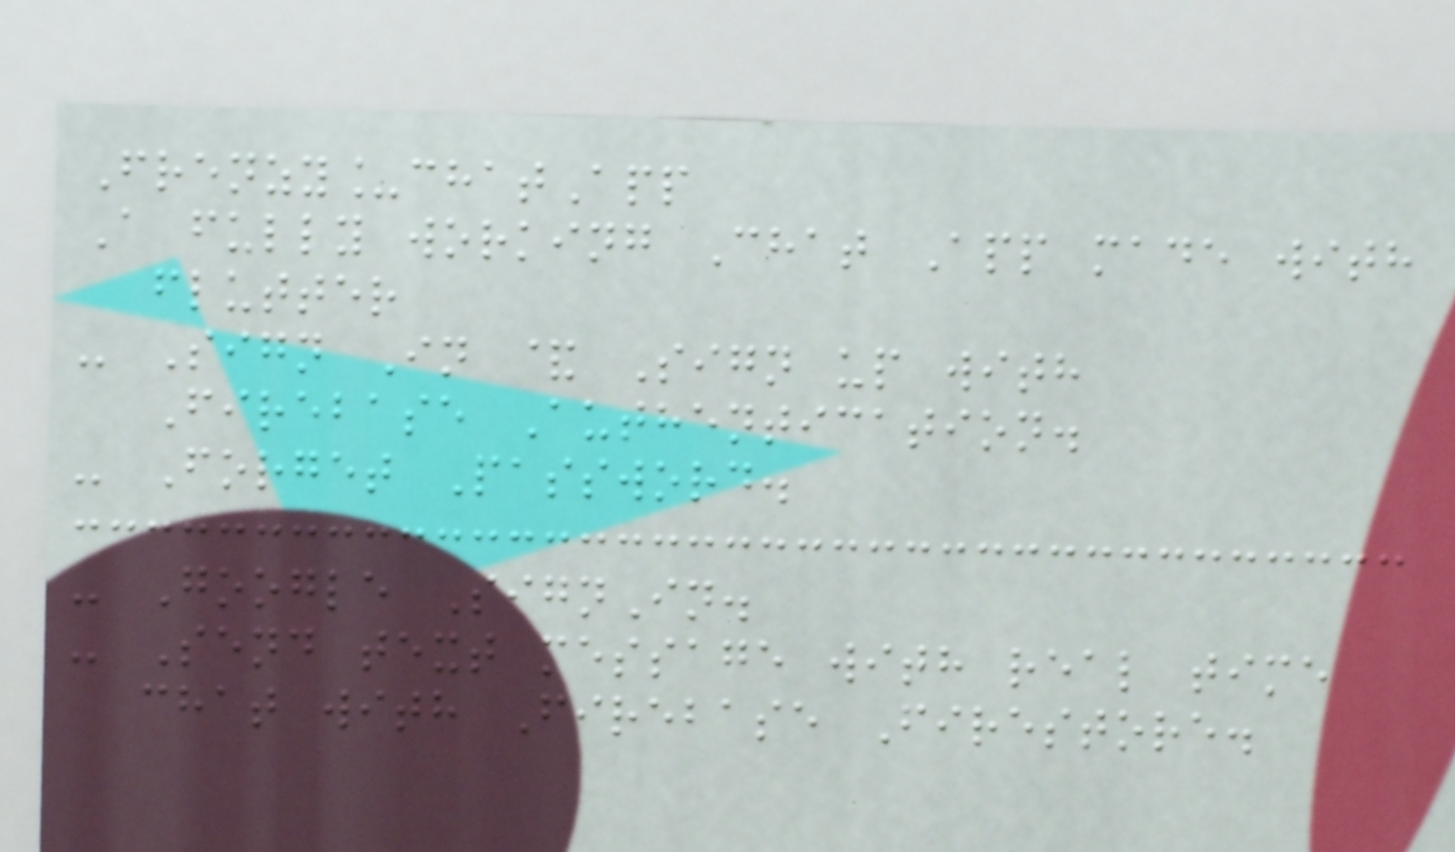Frenzy_chatApp
A fully working Chat App made with
flutter
- Sign In & Sign up with
Firebase Authentication.
- Forget Password.
- Google SignIn.
- Send text message with real time
chat with Firebase Firestore.
